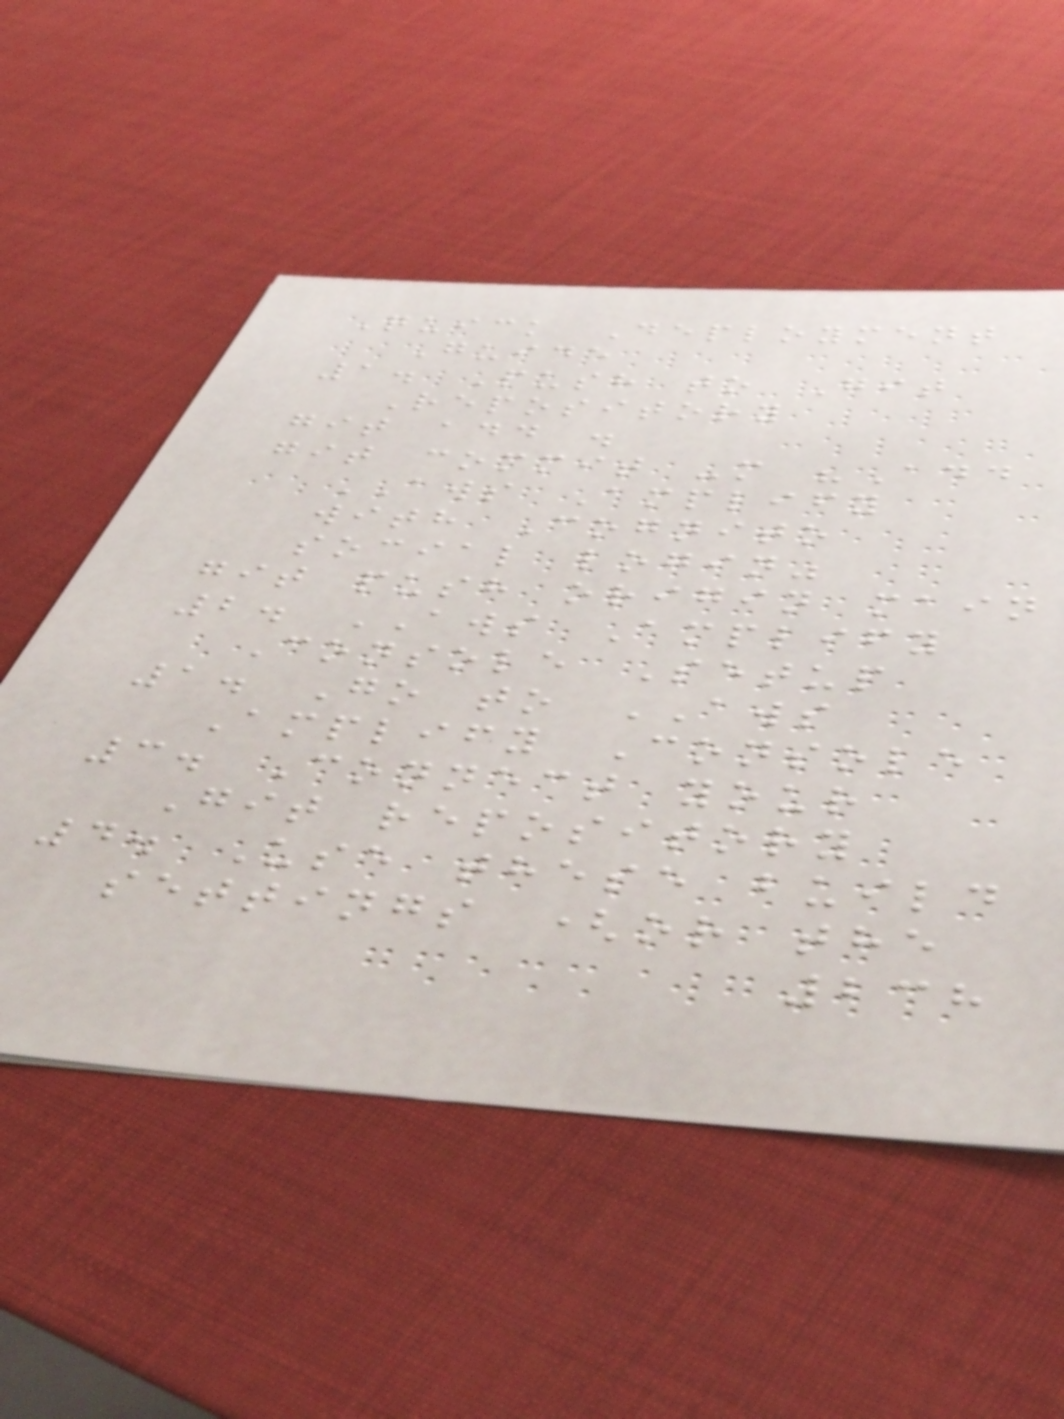Quick Deployment
Guide
1. Push to Git
Repository
git add .
git commit -m "Add
AWS Amplify
with Cognito
social login"
git push origin main
2. AWS Amplify
Console Setup
1. Go to AWS
Amplify Console
3. Connect your
Git repository
4. Use these build
settings (or the
238
